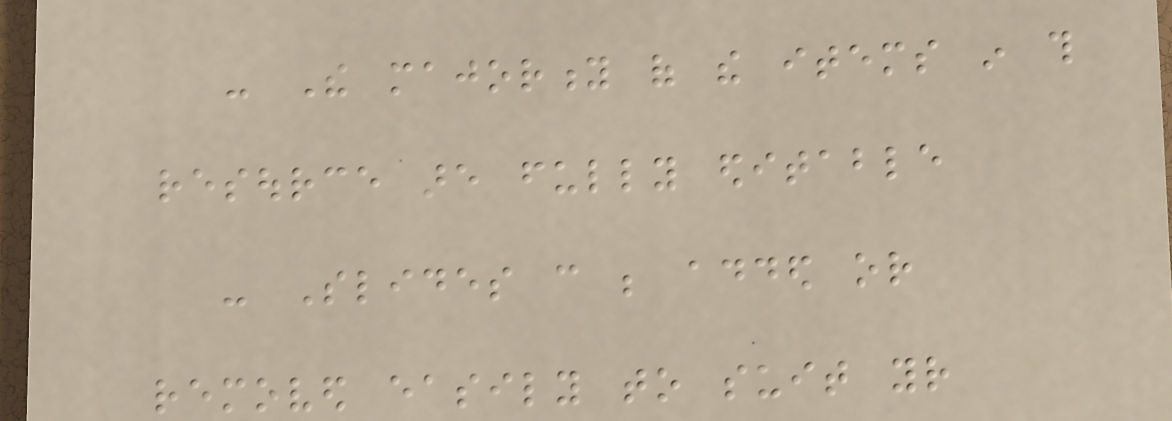- The majority of the items in this
resource are fully editable
- Slides can be added or
removed easily to suit your
